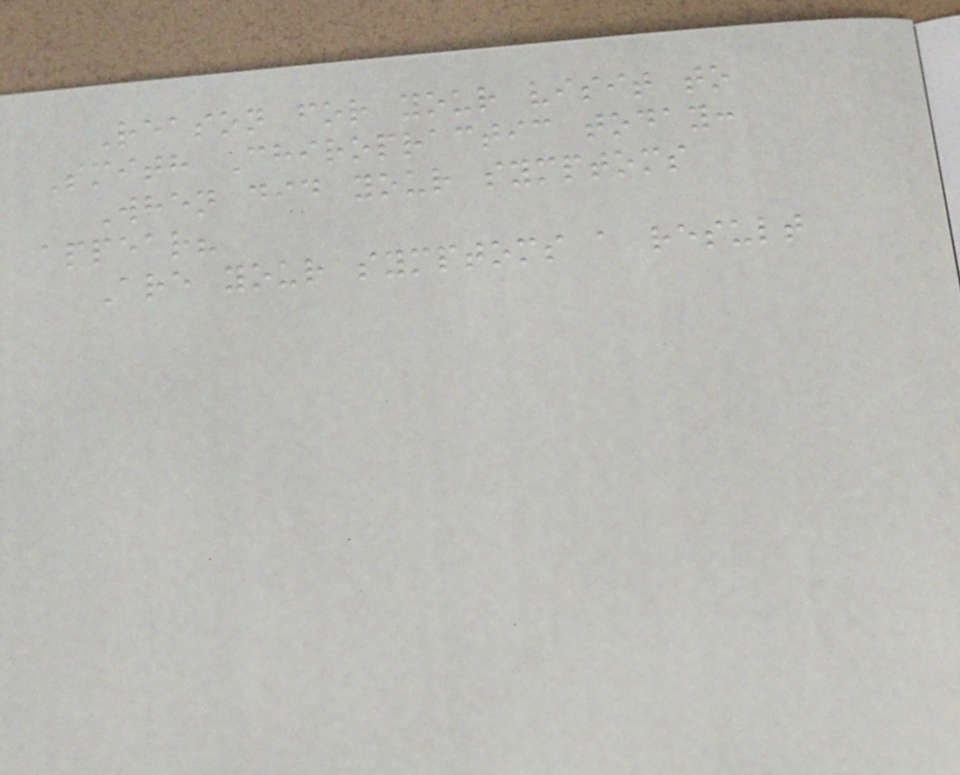Reason for your visit to
Smith Chiropractic today:
When did your symptoms
appear?
Are your symptoms a result
